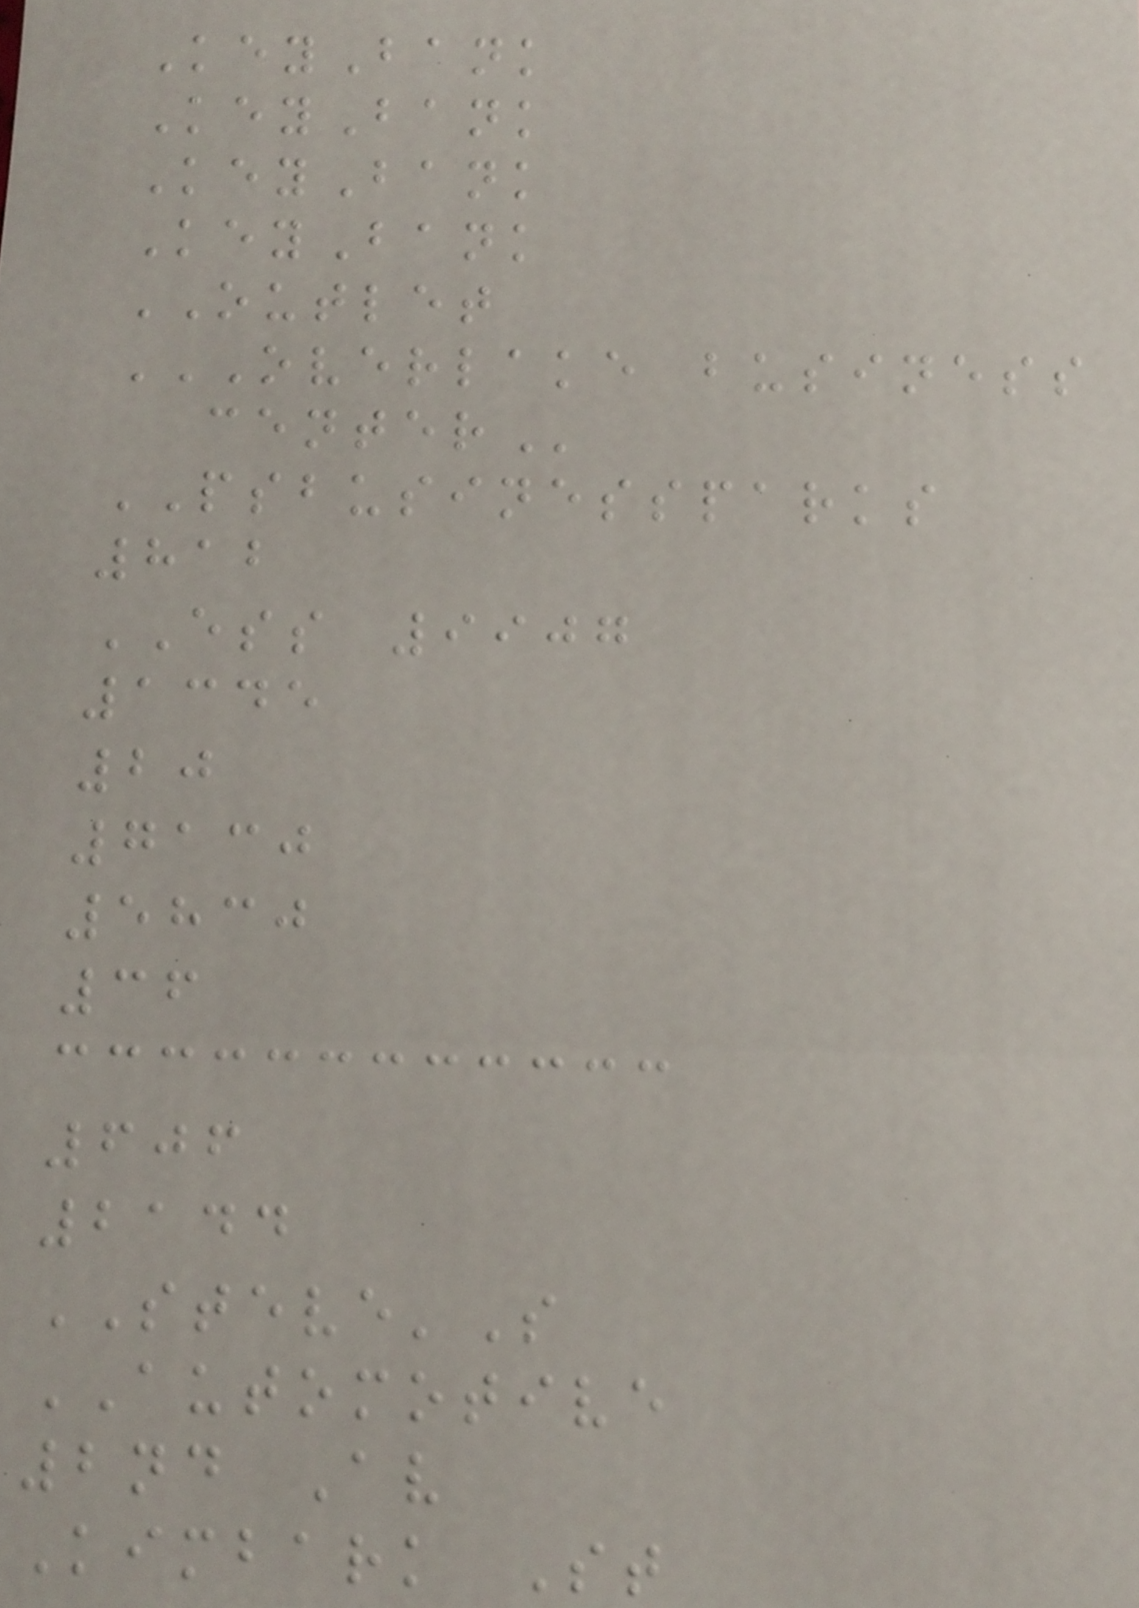KeyBank
KeyBank
KeyBank
KeyBank
OUTLET
OVERLAKE BUSINESS
CENTER
PSBUSINESSPARKS
812
ESS 9907
1345
20
7130
5830
36
606
2144
STEVE'S
AUTOMOTIVE
2nd Av
Kimbark St
